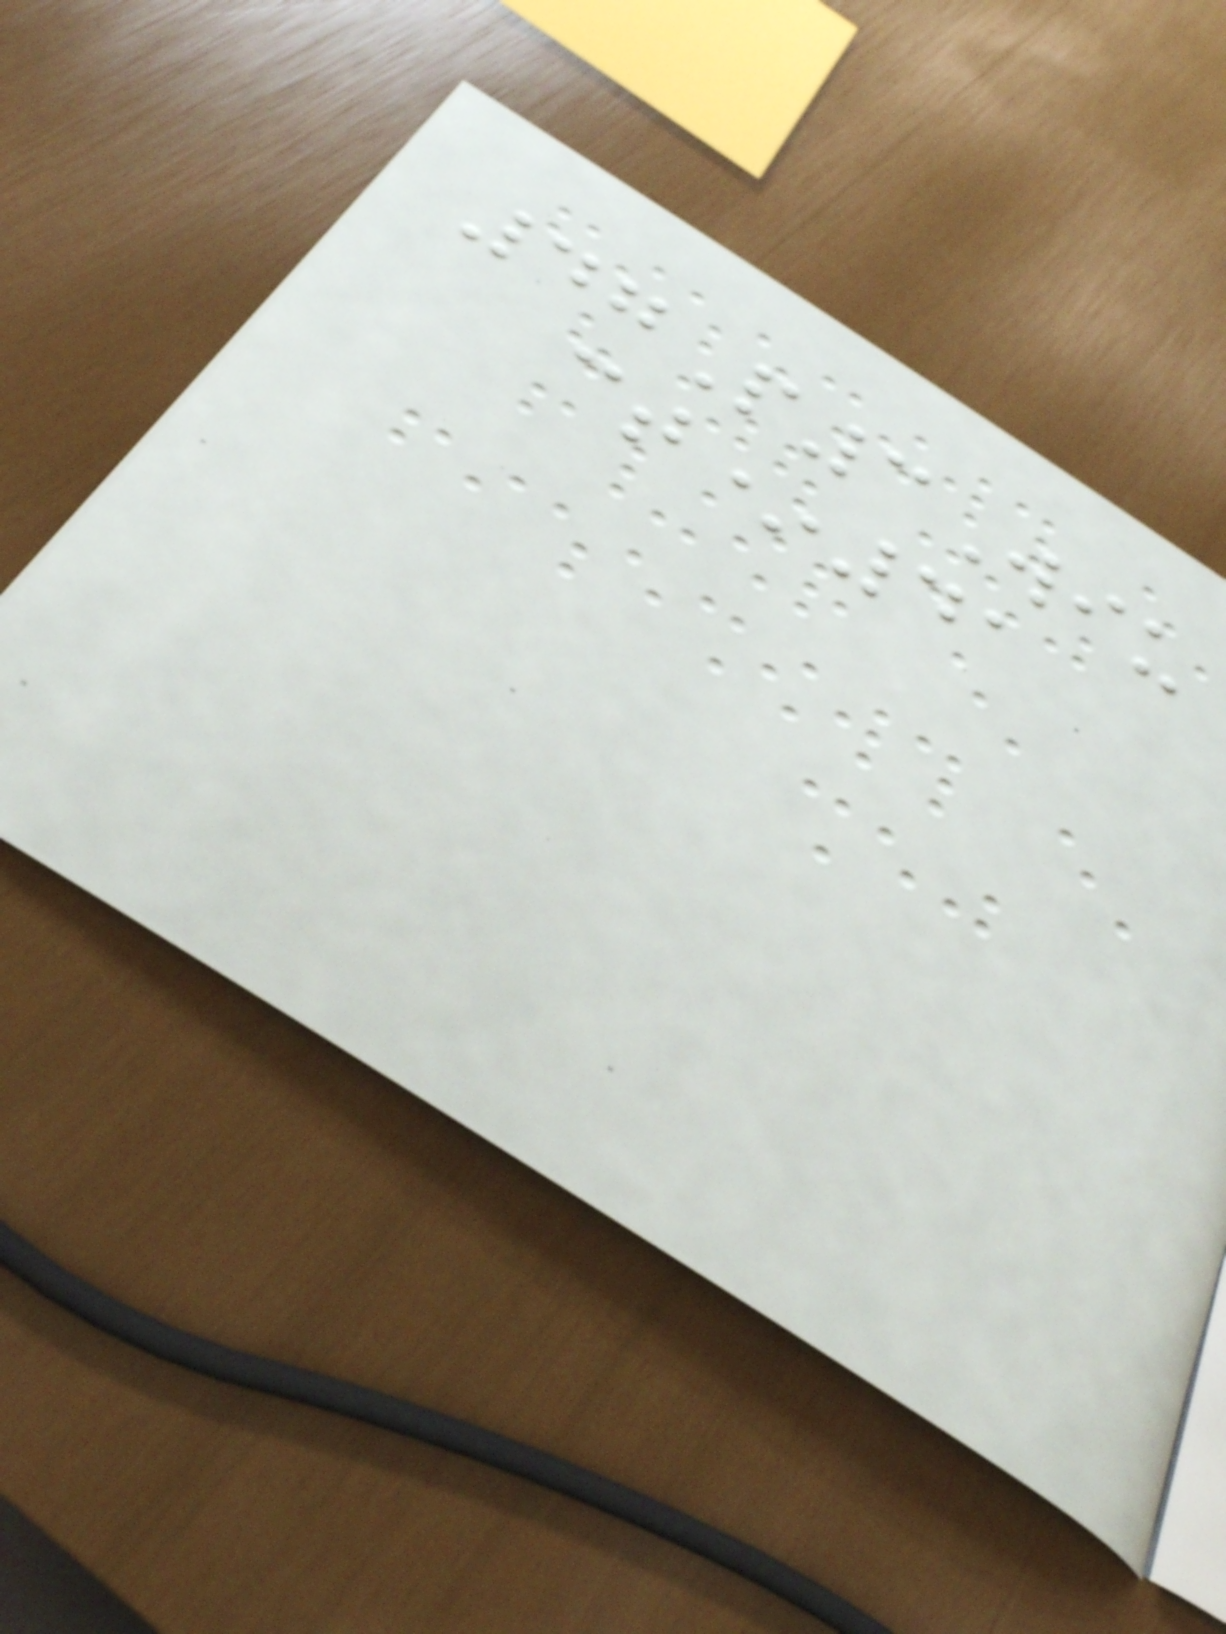47P3Wiu
ct*41
